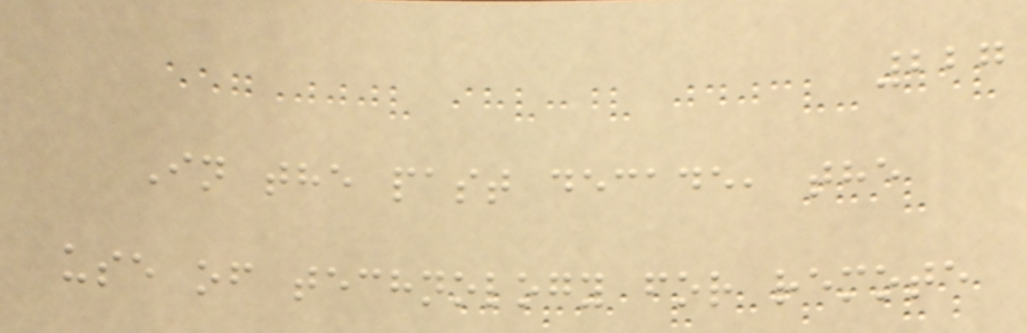227
In the past decade, the
use of technology for remote
